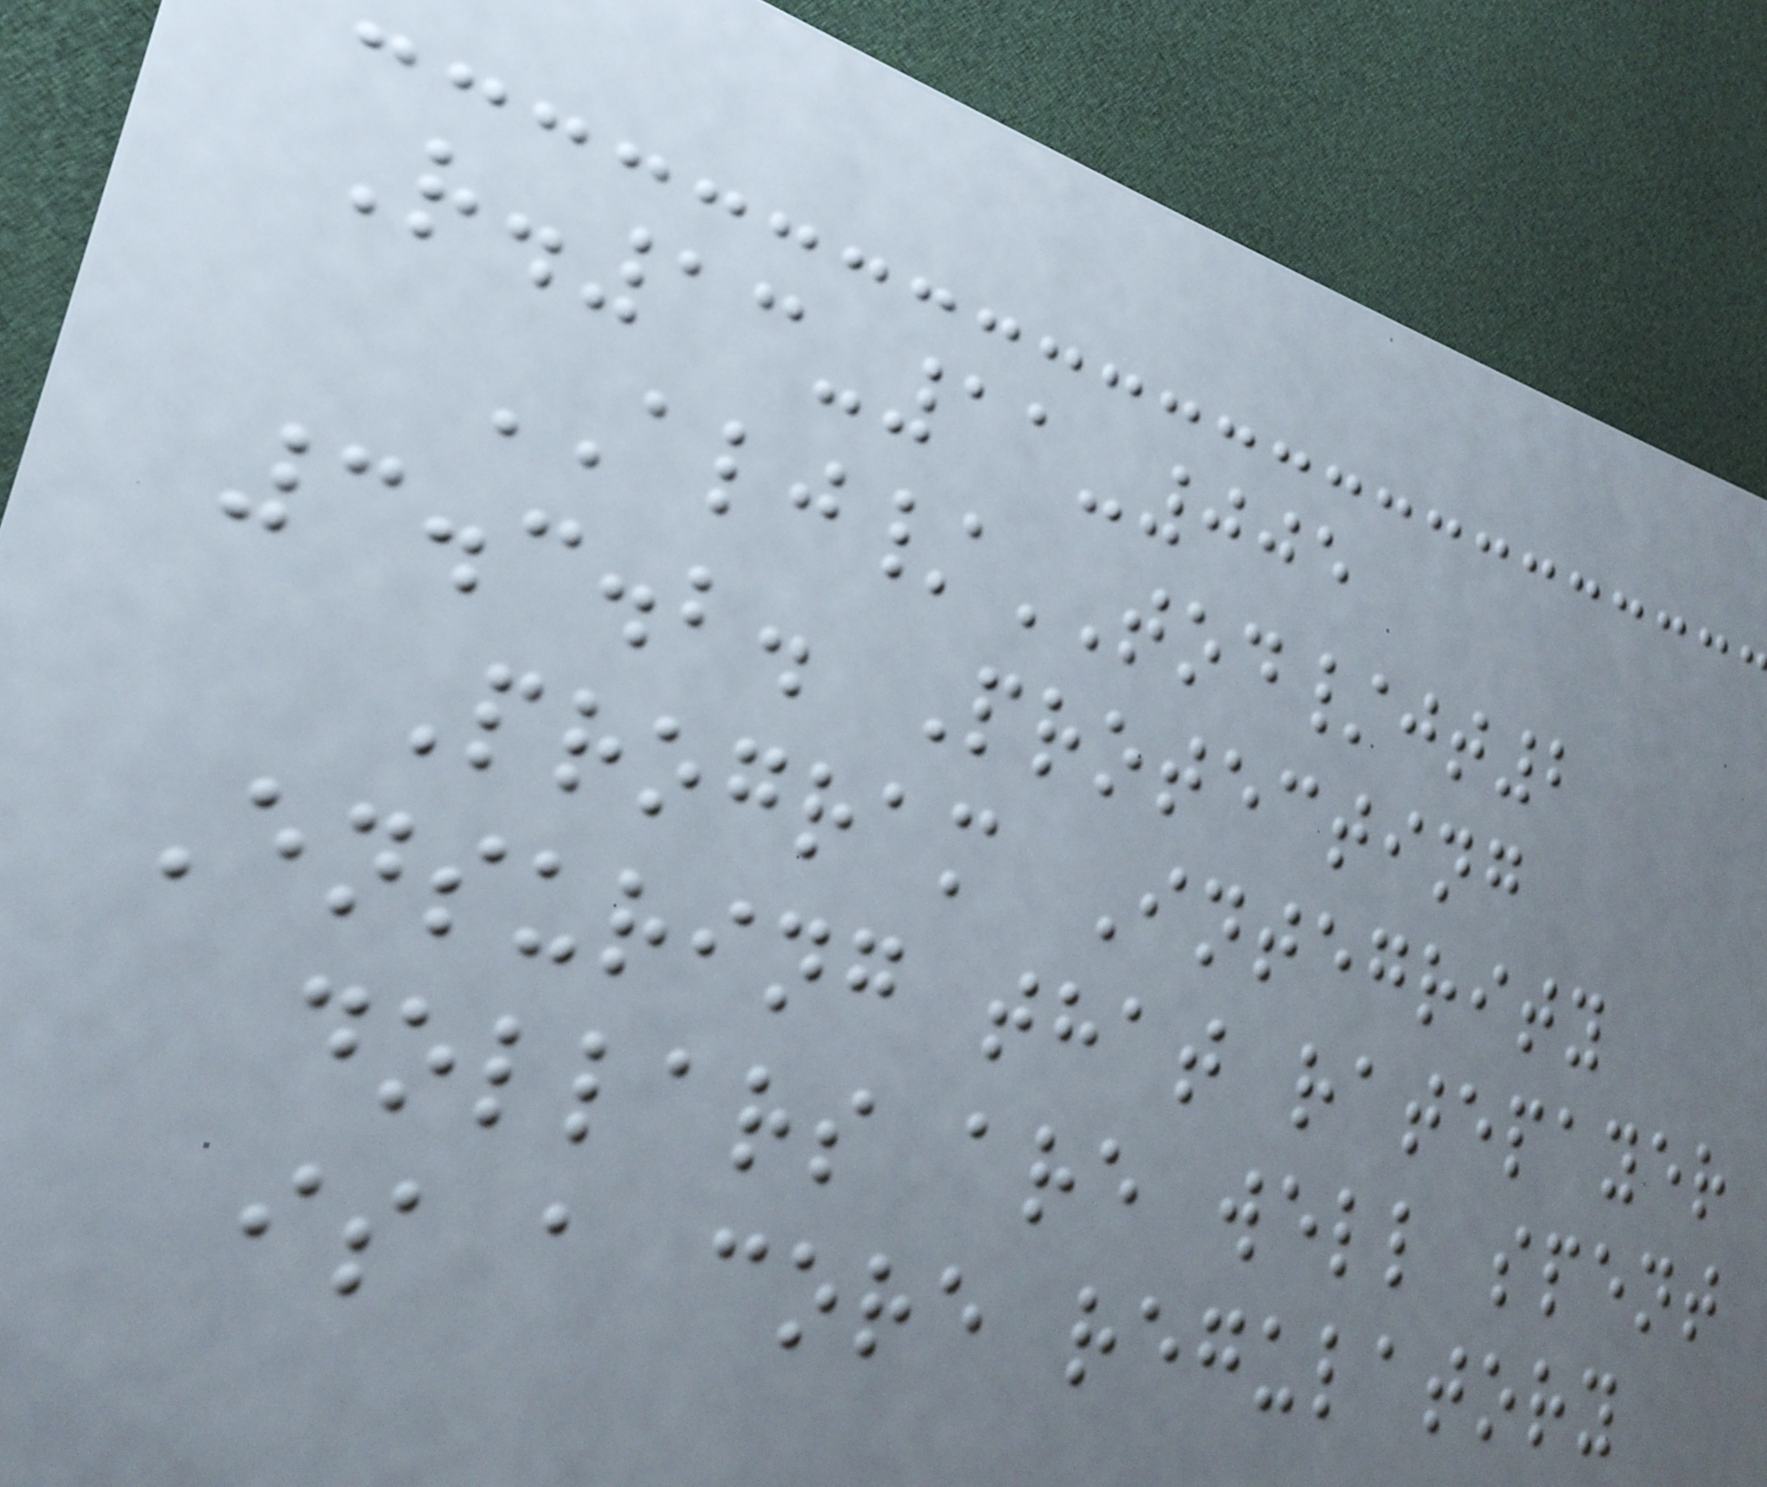R.13-11-005
ALJ/TOD/jt2
3.3.2. Protecting
Program Integrity
Ensuring that ratepayer
dollars are well spent
is a core regulatory
